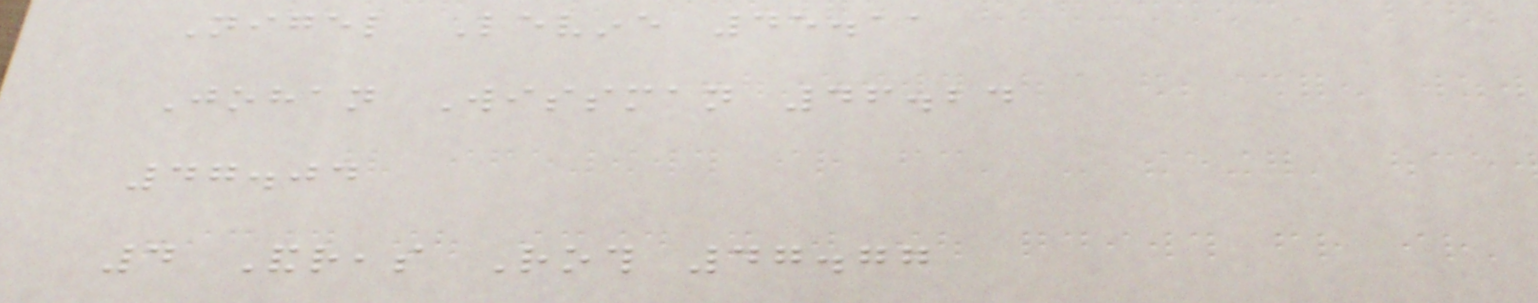Nigel Levine 45.11
Johan Wissman 46.24
47.04
4 Andreas Roth 47.77
